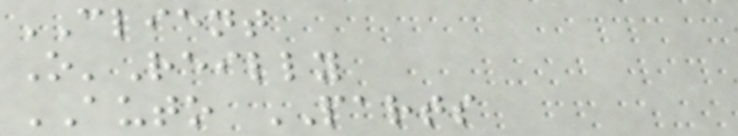CLIENT
O'Reilly
AUTO PARTS
